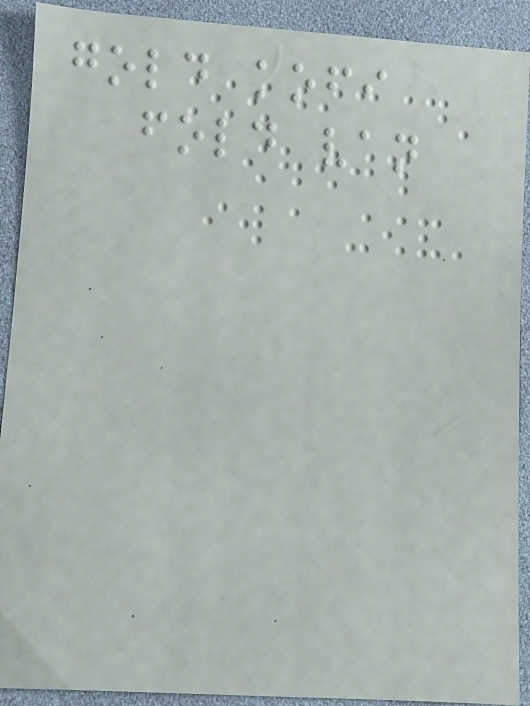gold kofi
fold van
